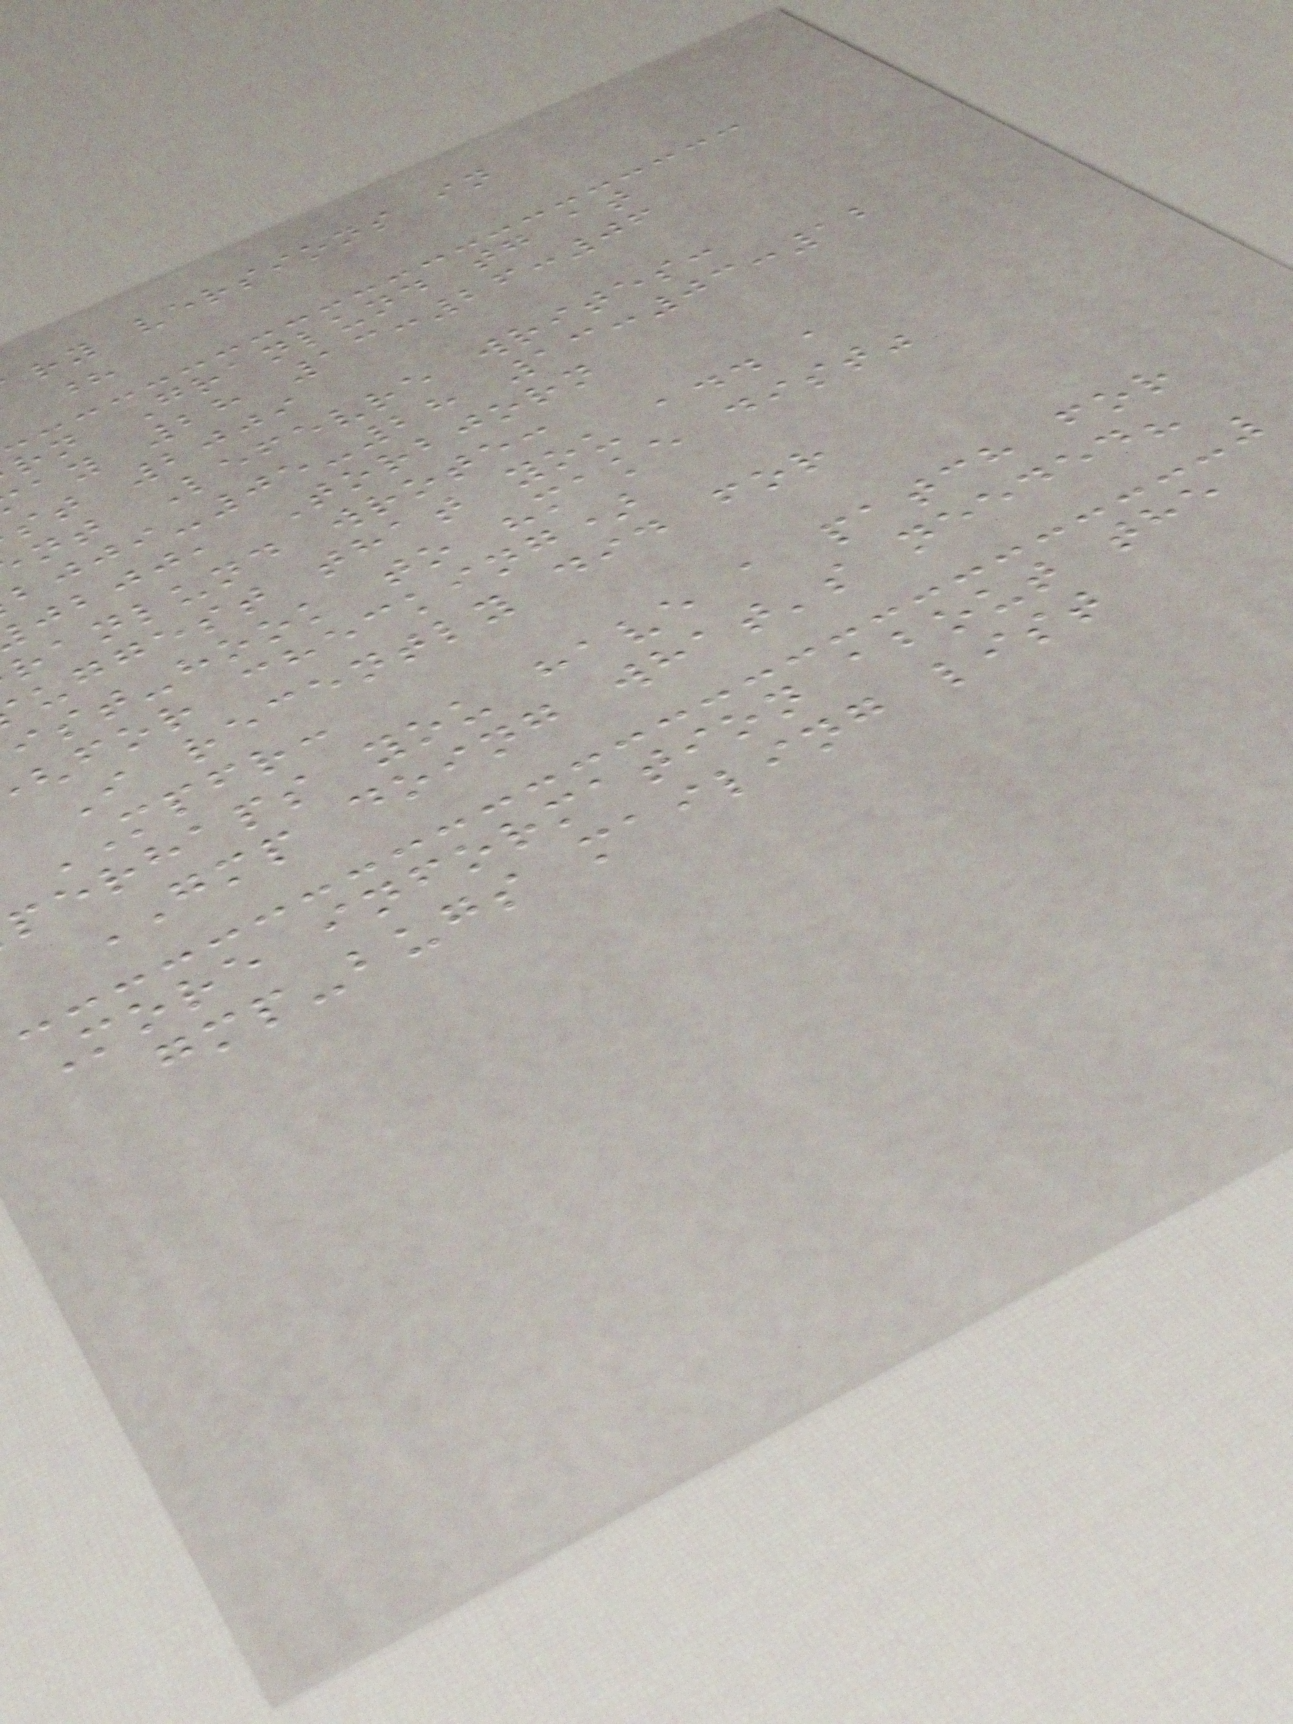ry versions in
rn Granlund tg at
ay 28 13:26:06
st 2009
nt Lefevre writes:
-05-28 13:03:12
jbjj, Torbjorn
ranlund wrote:
uggest that you add a
ist-hook to "make dist"
for checking)
I recently did for
MPFR:
perhaps you have a patch for
GMP doing what's needed?
More information about the
gmp-bugs mailing list
